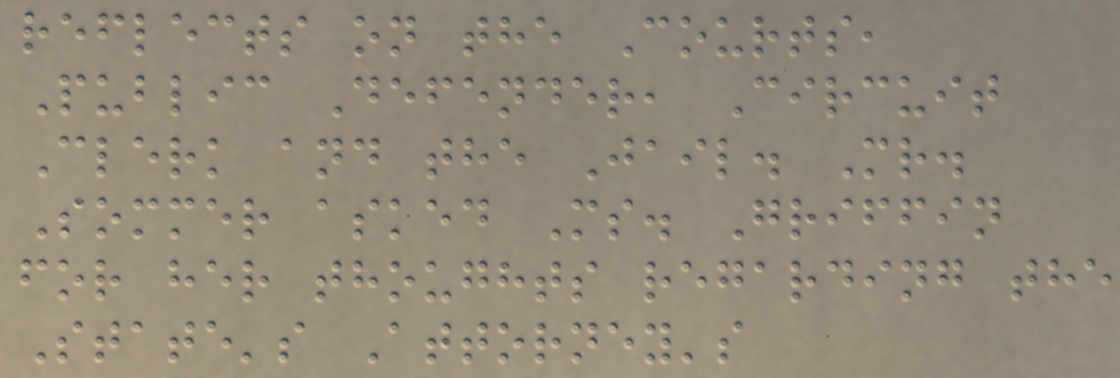reflects on the Courts,
Public Defender, Circuit
Clerk and the Jail. Mr.
Sommer asked Ms. Griffin
for her thoughts regarding the
State's Attorney's
